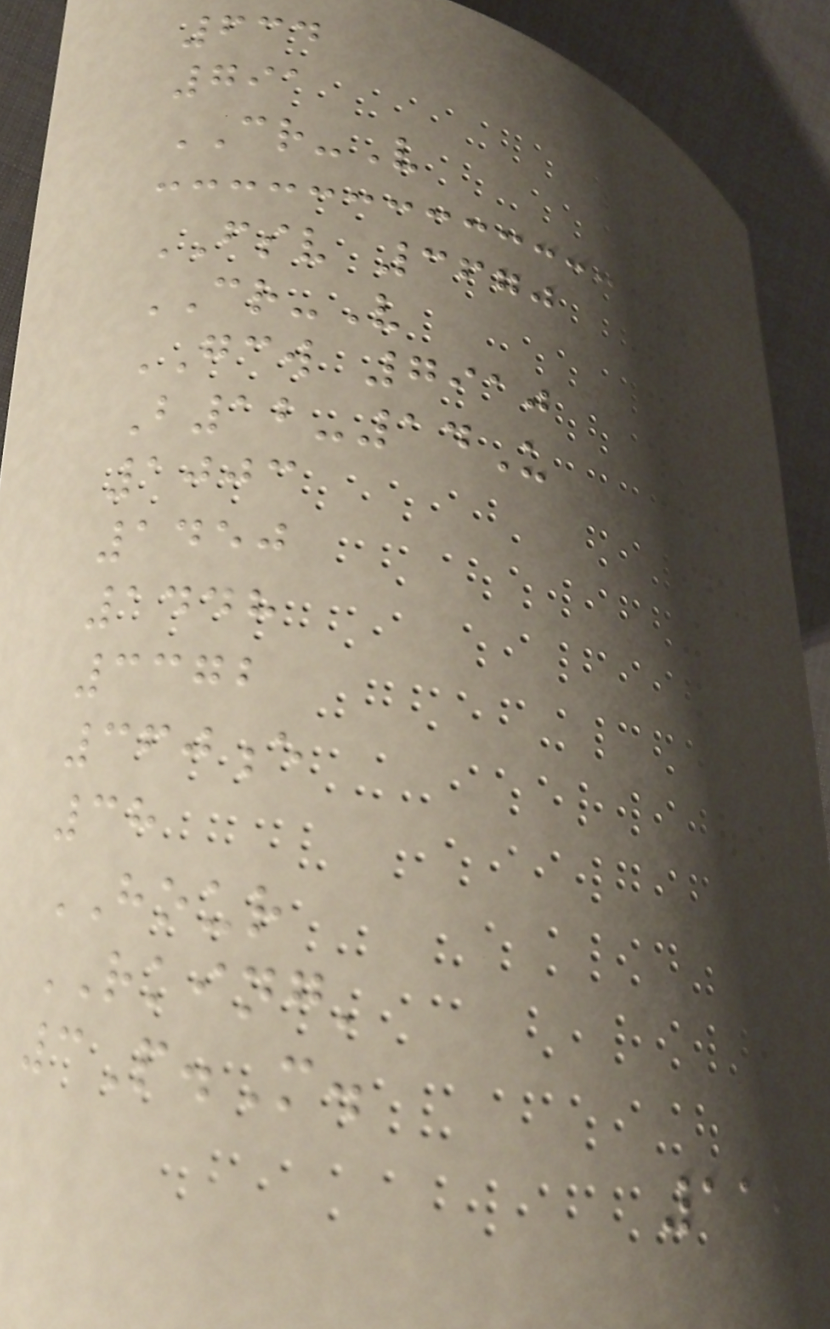634
791
CR-V
FSV 3670
CR-V
GCW 7910
B12-14U
1003
1450
1448
3372
360e
38
HOUR
RKING'
3P.M.
118
